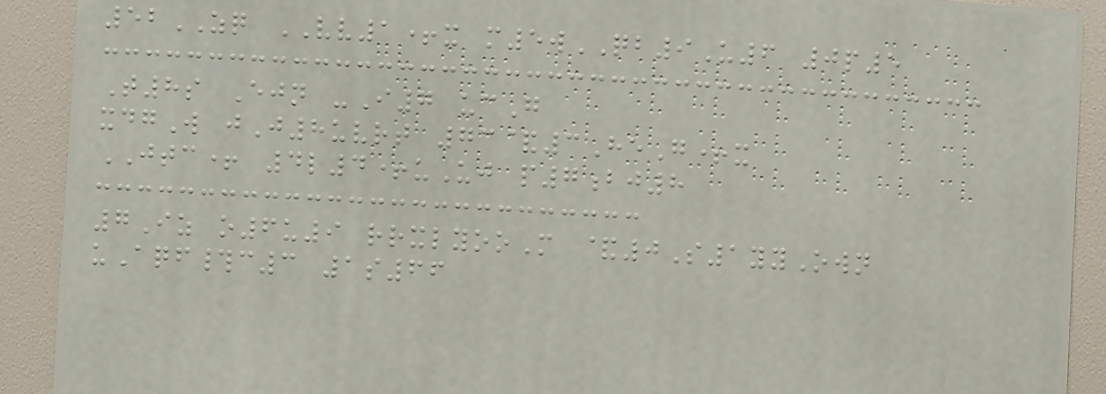52ZQ VV1+x m5wQB9U6 0p5
T8s Ejn -I7 ucG
xdgW jJ8uvrt 73&3HeG+x
JTC+ 4l4+uUj p7bj8
7Iz o6u9 rrxlyooM &0S1yyOwn
uAqf#c3 1s66
